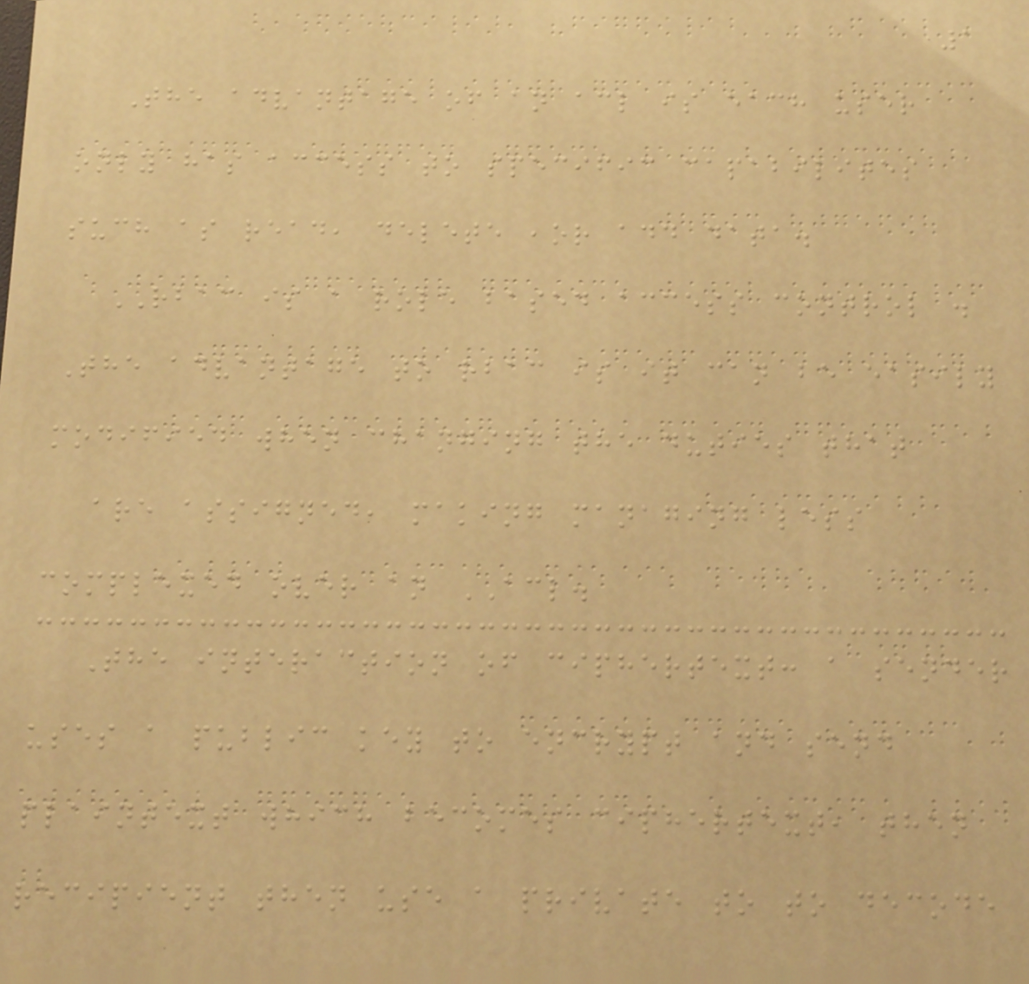1
The advantage of an acl is each user
only has access to specific capabilites
such as read, delete ,or add data.
RBAC is a role based access control .
The advantage to rbac is it can be easily
modified when changing the duties that
are assigned, making managing less
complexed over an ACL.
The interaction of ciphertext: a sender
uses a public key to encrypt and send
plaintext which becomes ciphertext, then
recipient then use a private to to decode
